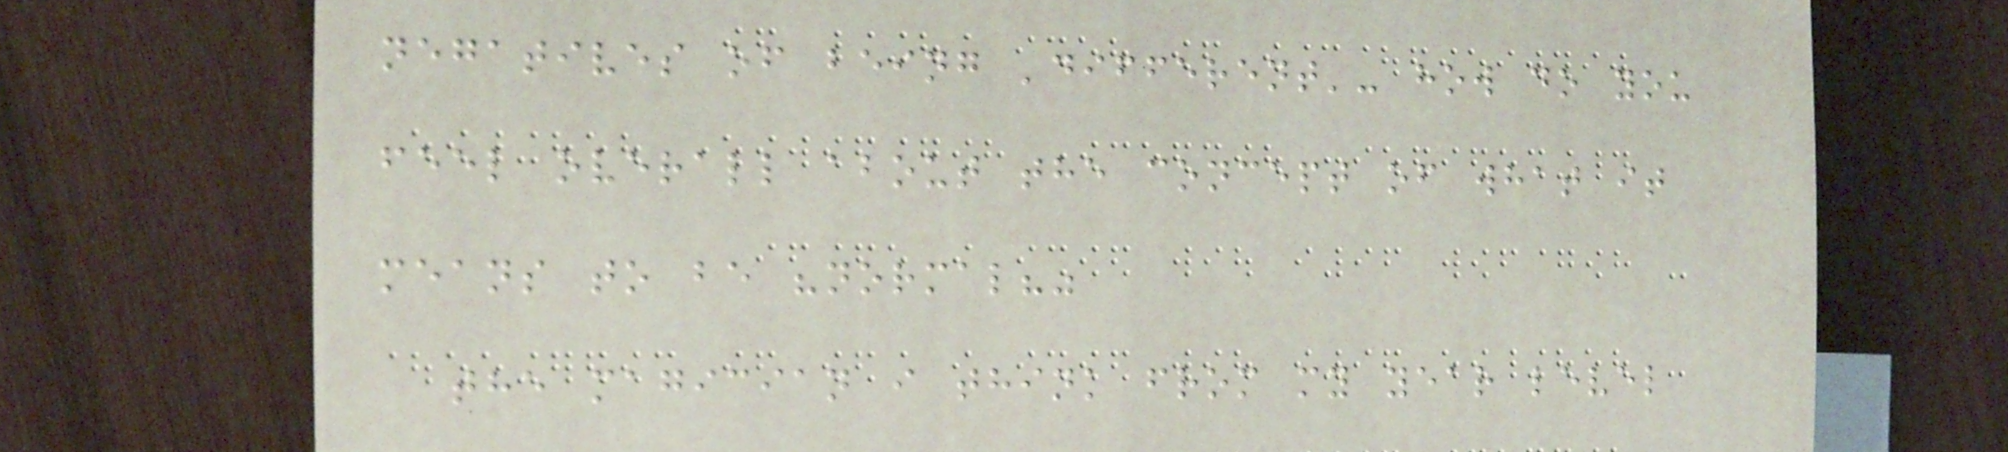negatives of being 'different'- how do you
feel overall about the concept of what it
means to be "normal?"
the magician i think from my year level
